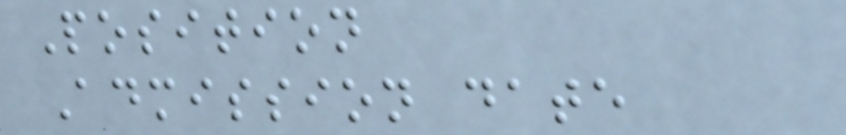Position
Admission date
